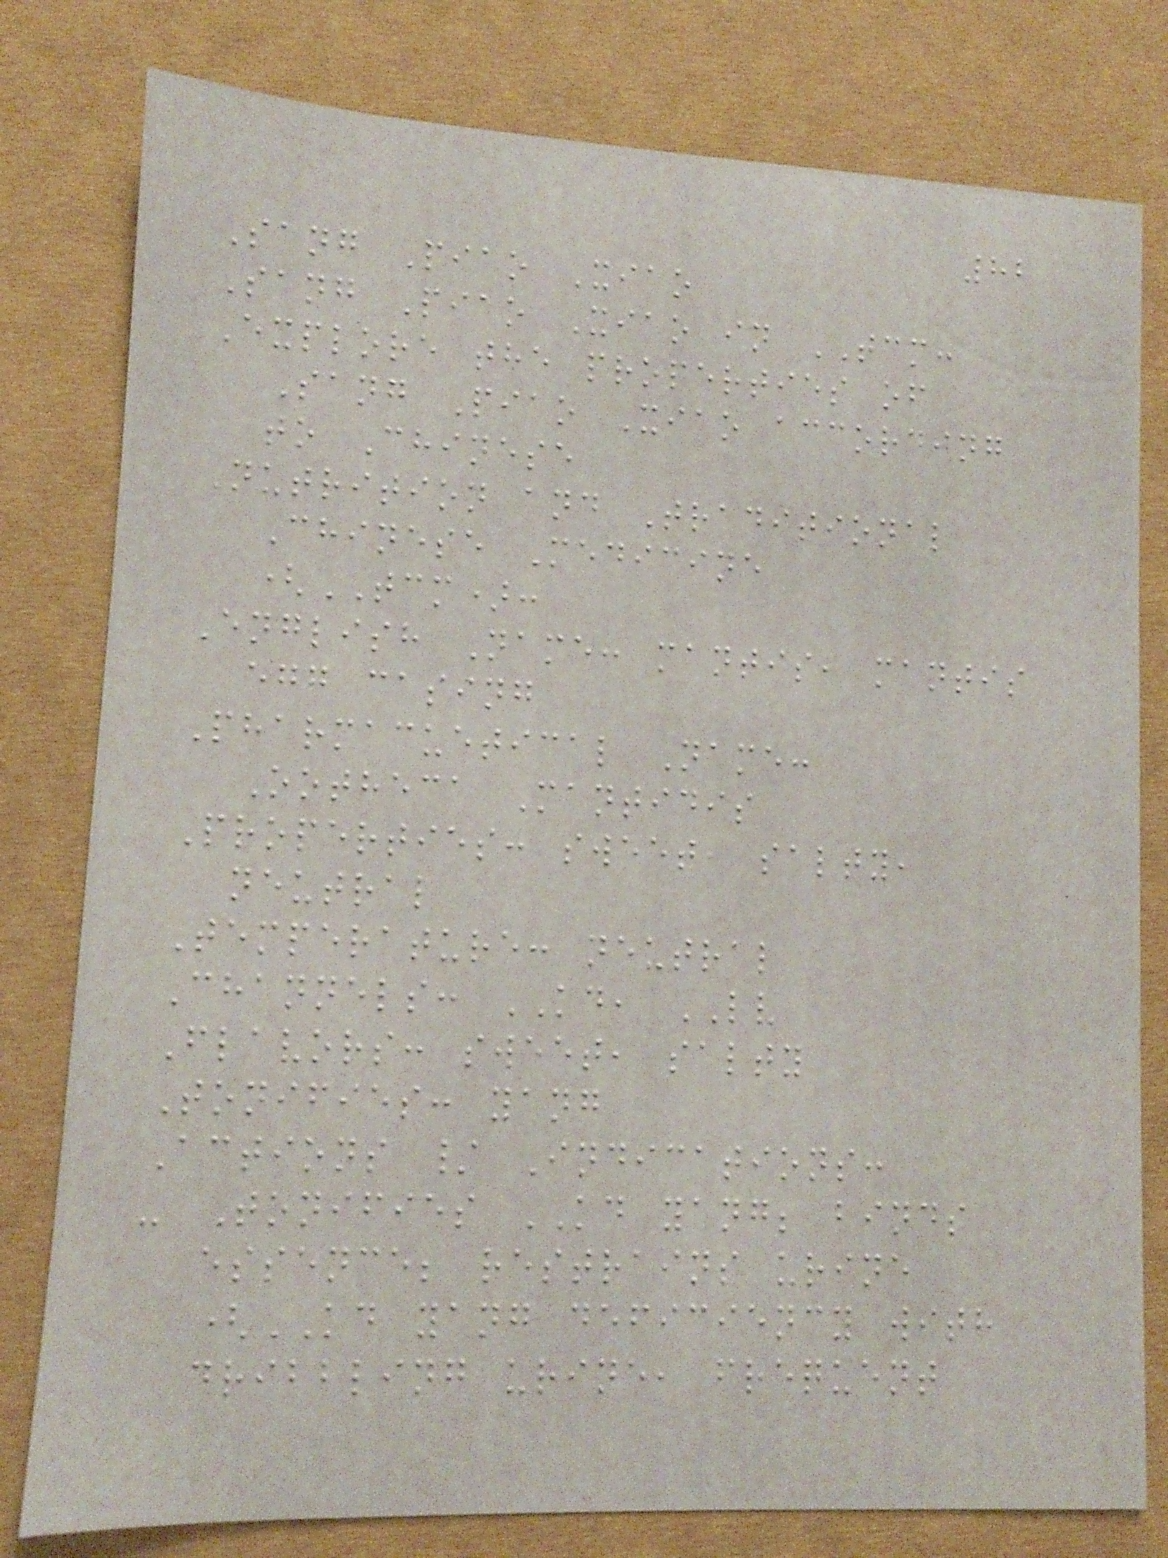82
Sang Piao Xiao
Sang Piao Xiao in TCM:
Explore the properties of
Sang Piao Xiao according
to Chinese
Nutrition and Traditional
Chinese Medicine
(TCM):
English Name: mantis, mantis
egg casing
Pharmacuetical Name:
Ootheca Mantidis
Properties: sweet, salty,
neutral
Temperature: neutral
Channels: KD, LV
Flavors: sweet, salty
Tonifies: yang
Actions / Indications:
- Tonifies KD yang; binds
essence; restrains urine
(KD yang deficiency with
dribbling urine, frequent
